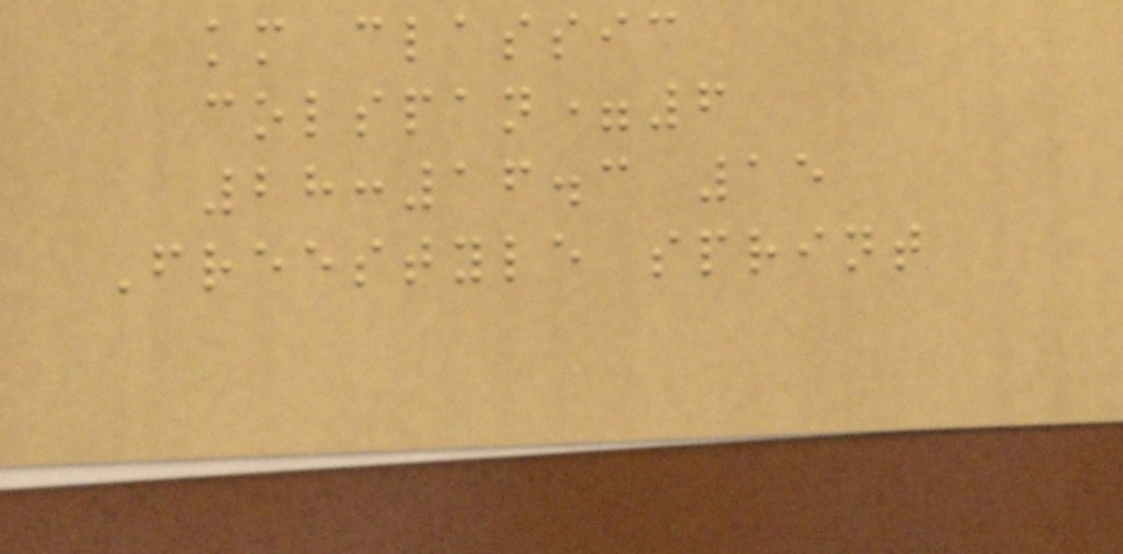km classic
colspan=6
28:16.3 15
Freestyle sprint
